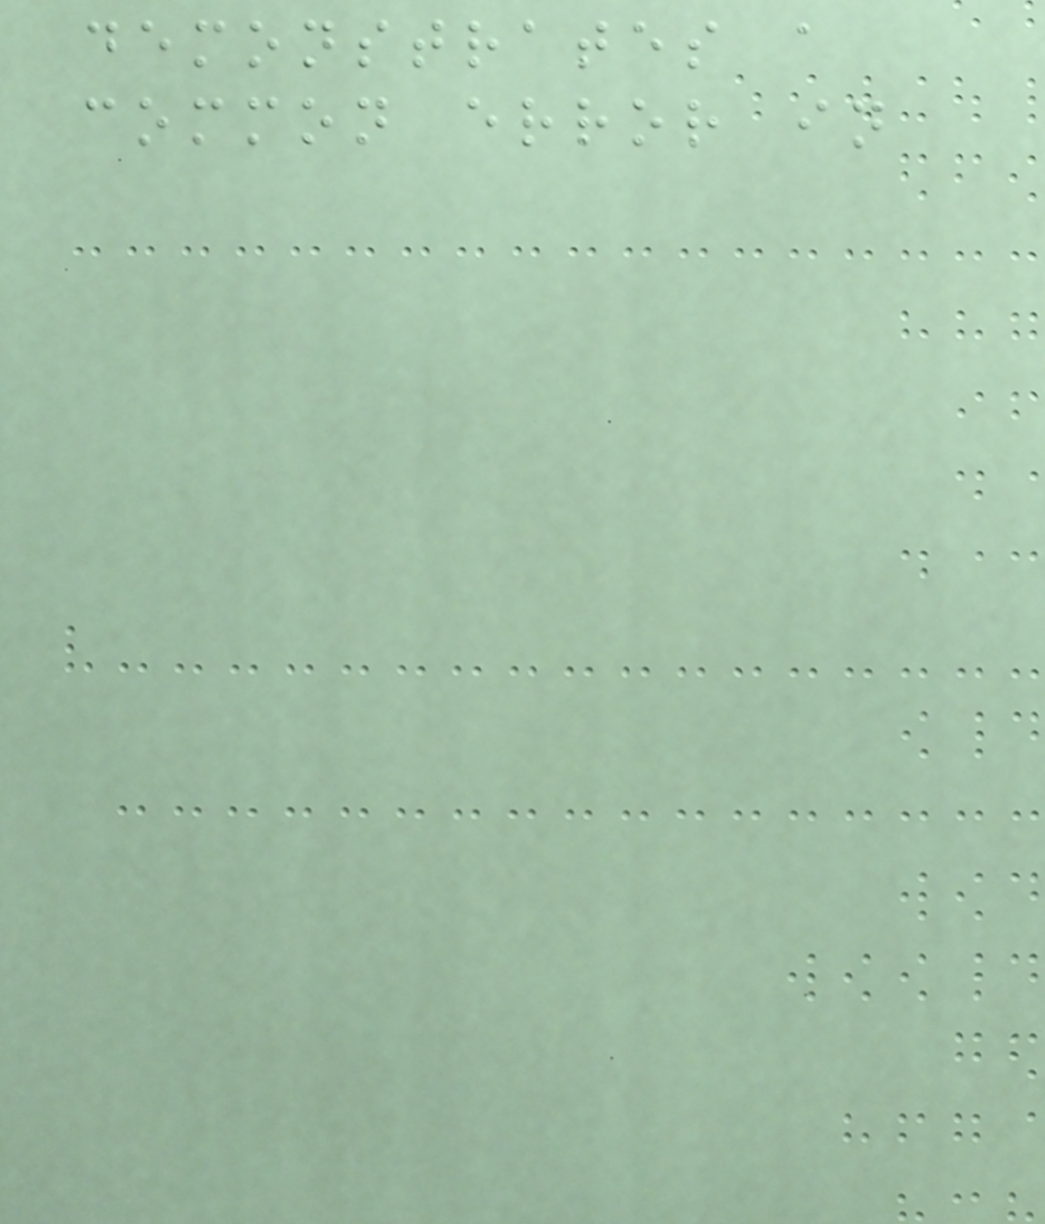demonstrates a
common error in
